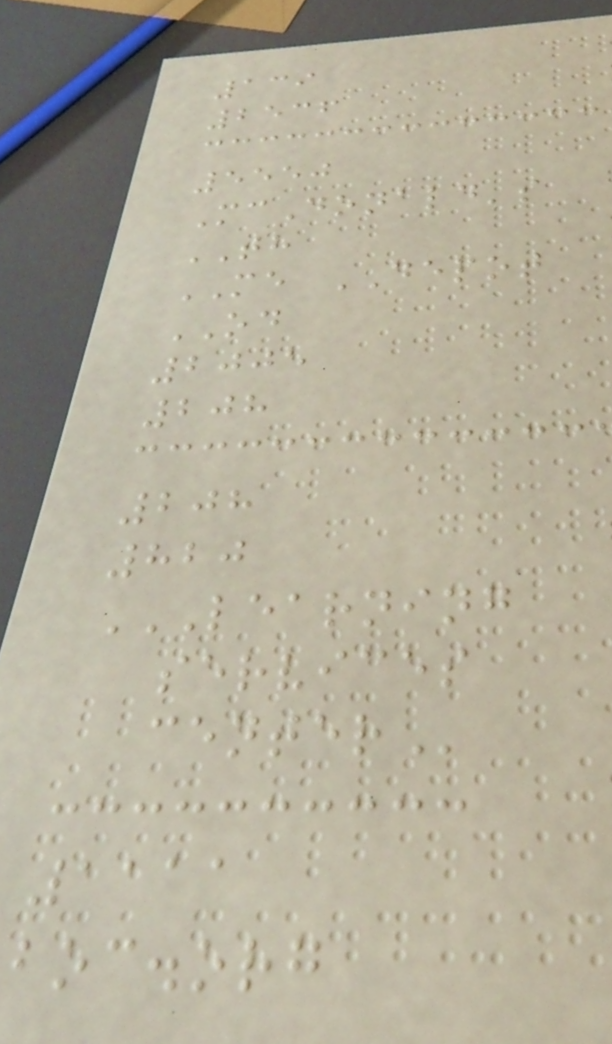139
2536
5550
McDonald's
TH
ME DEPOT
OD
2005
208
208
820
LEARNING
SERVICES
CENTER
1111
boc.org
